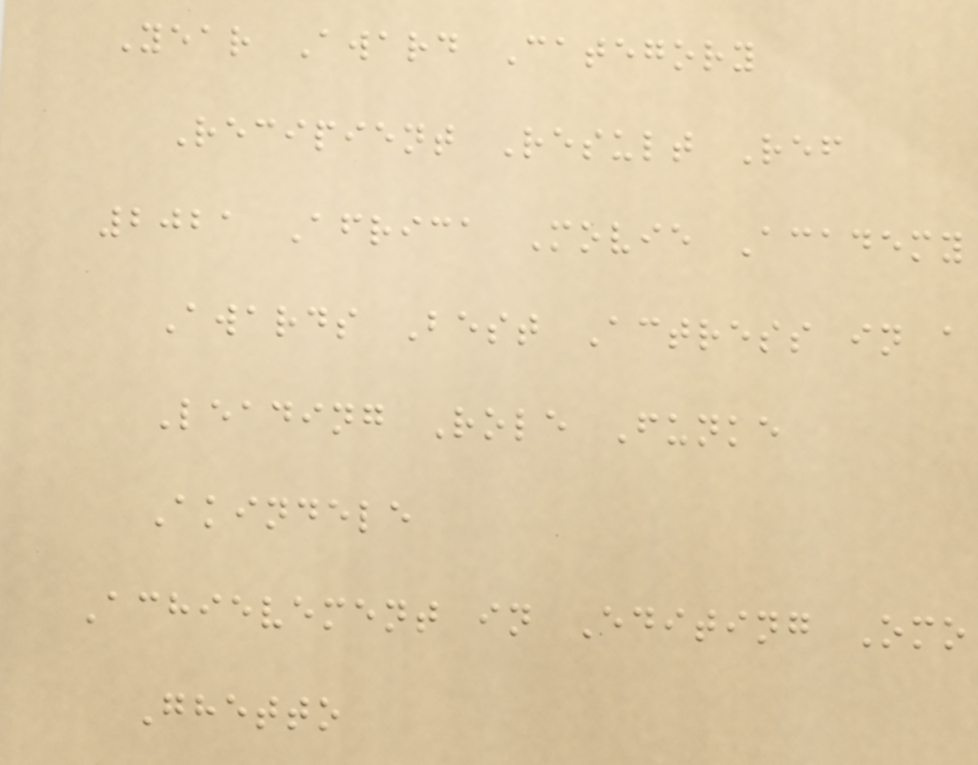Year Award Category
Recipient Result Ref
2021 Africa Movie Academy
Awards Best Actress in a
Leading Role Funke
Akindele
Achievement in Editing Omo
Ghetto
